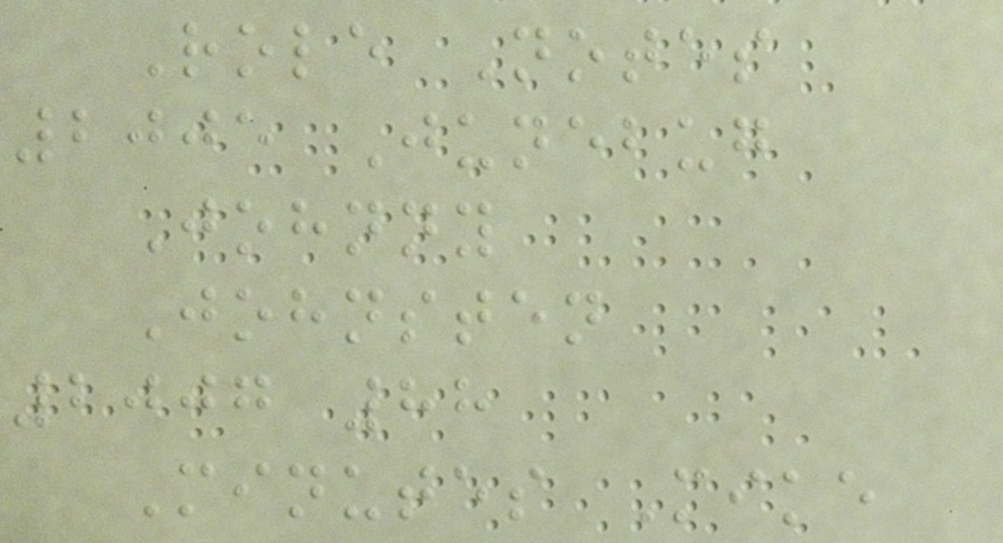Role Notes
2005 Junebug
Johnny
Johnsten
2007 88
Minutes Mike
